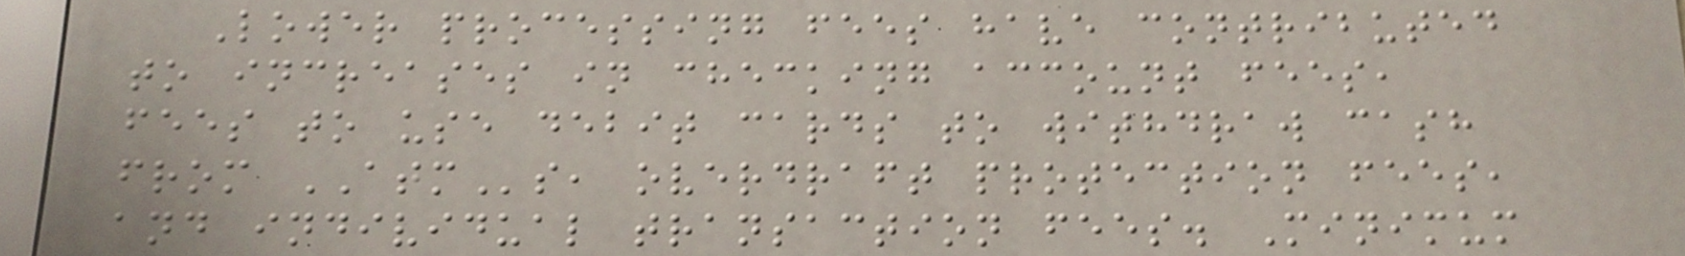Lower processing fees have contributed
to increases in checking account fees,
fees to use debit cards to withdraw cash
from ATMs, overdraft protection fees,
and individual transaction fees. Minimum
